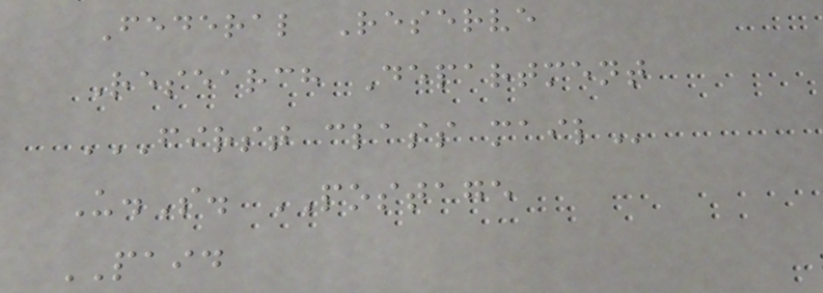Federal Reserve
Research Department
FIRST CLASS MAIL
U.S. POSTAGE
PAID
